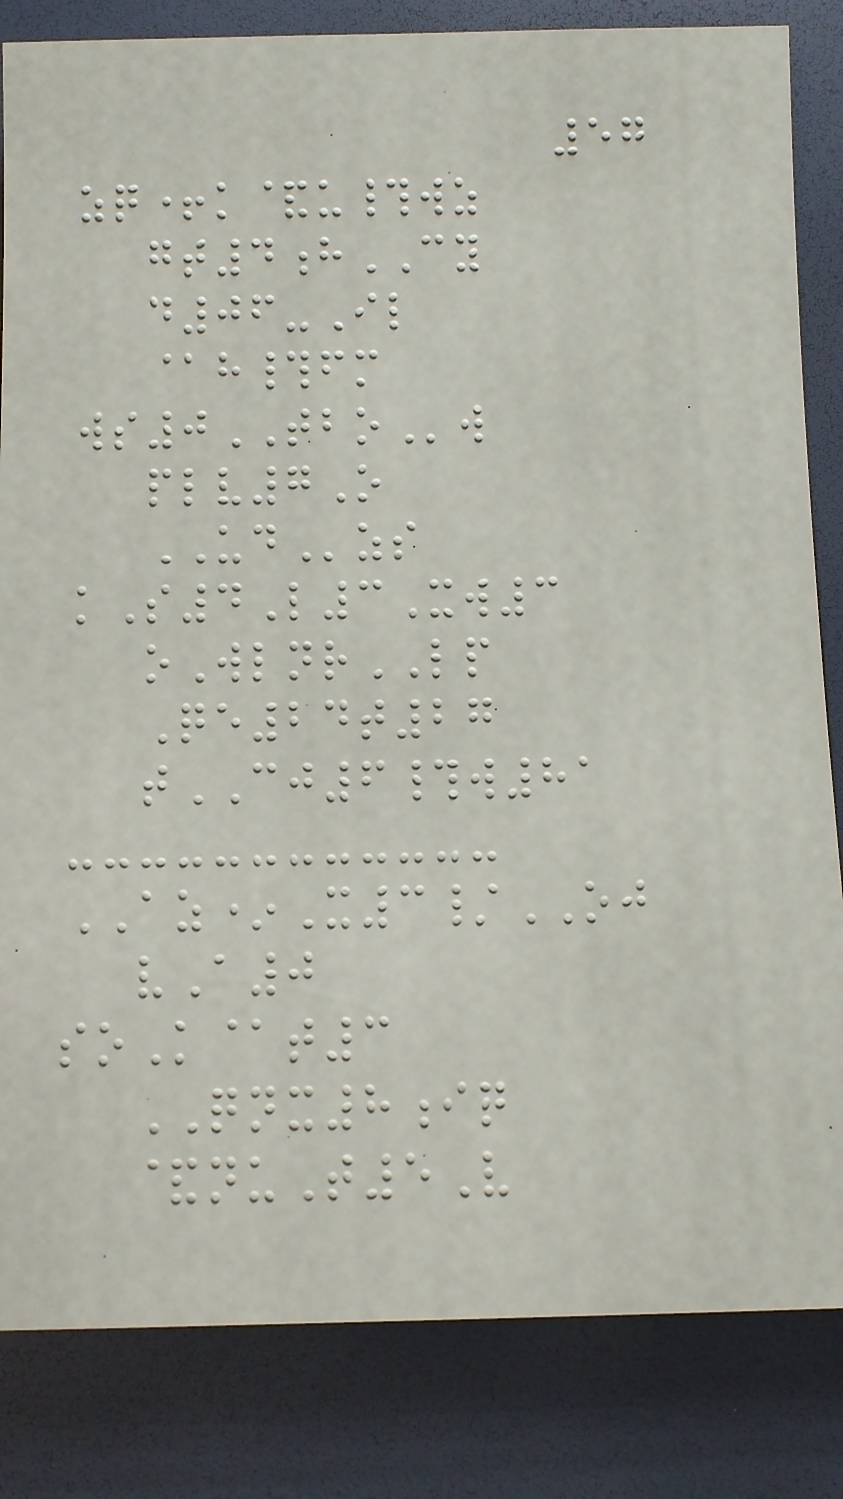57
zq+k&u#wz
gt4hCY
d06-Il
@h#fm
ws0TBOw
plv7O
UDzs
kS4L3Xw3
oWlnrLP
Qe24t27
tCJ6#w81
AZ*X3/OJ
vA0
soK@t3
QNX8iq
&nuT5V
